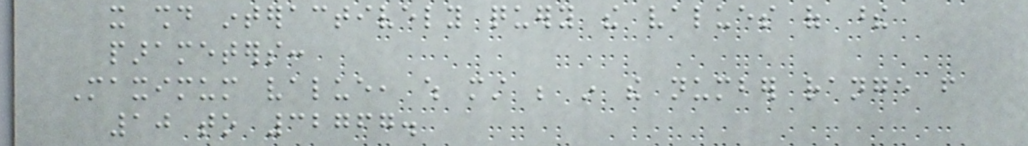it should interactively query the values of these
parameters:
Maximum value, which must be in the number range from
10 to 32767.
